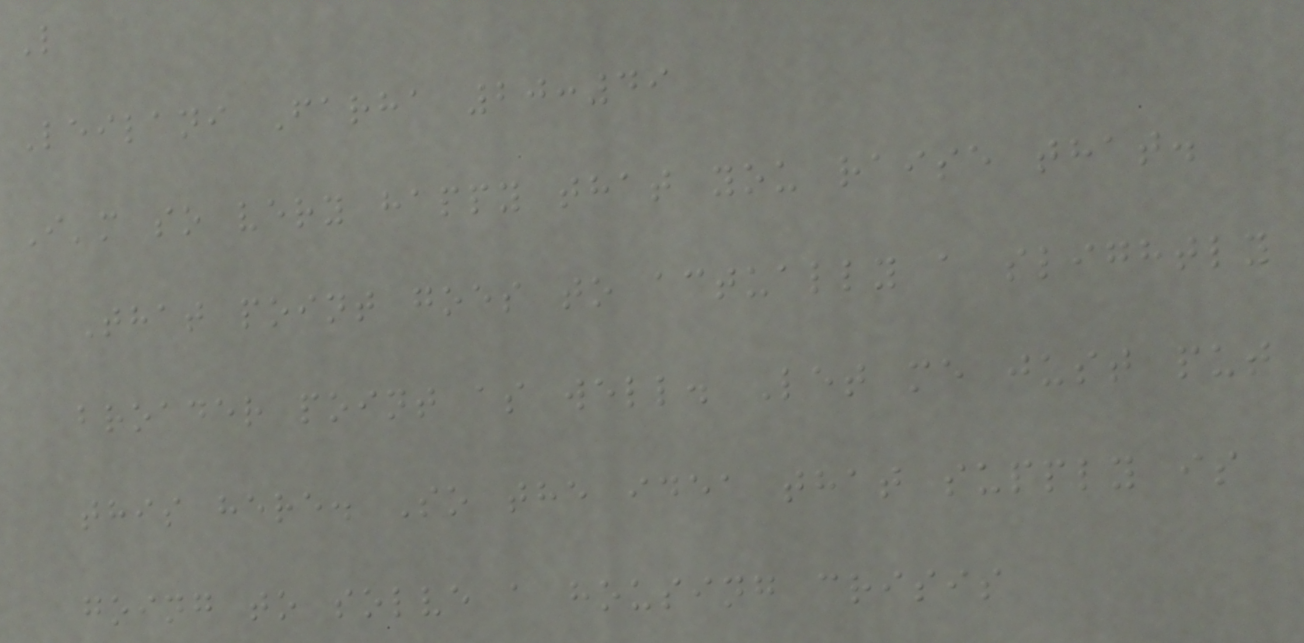L
Leilani Farha 20:49
I'm so very happy that you raise that.
That point goes to actually a slightly
broader point as well. Let me just put
this here. So the idea that supply is
going to solve a housing crisis
